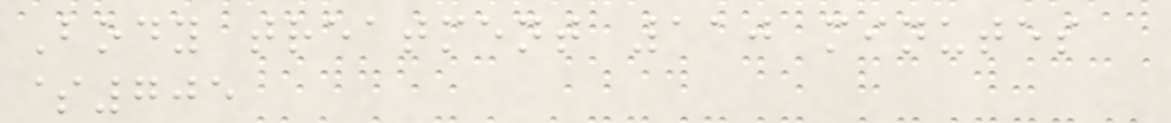Body treatment 110 minutes
$705
